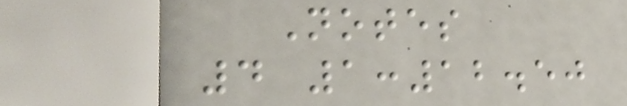Notes
4 1:12.50
